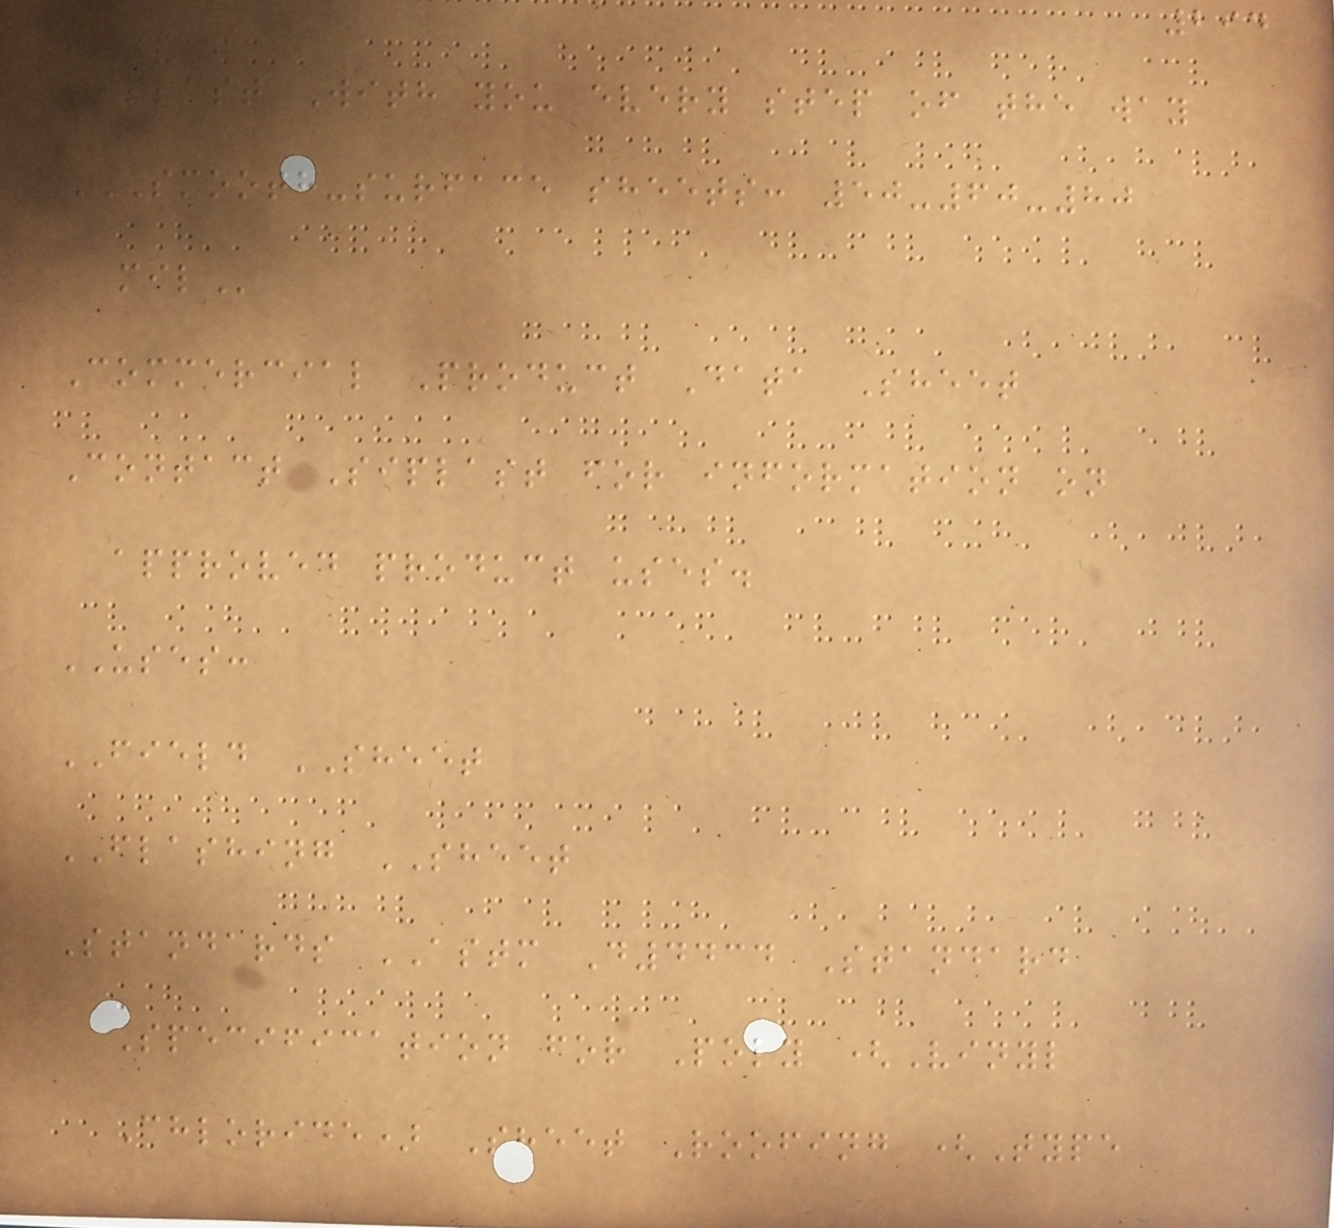294
siplast With you every step of the way
SMOOTH-SURFACE SHEETS: 50-60-80
MIL
Commercial Product Data Sheet
Contact Siplast for information on
approved product uses.
USES:
FIELD SHEET
FLASHING SHEET
Standards ASTM D4434 Standard
Specification for Poly (Vinyl
Chloride) Sheet Roofing (Type
